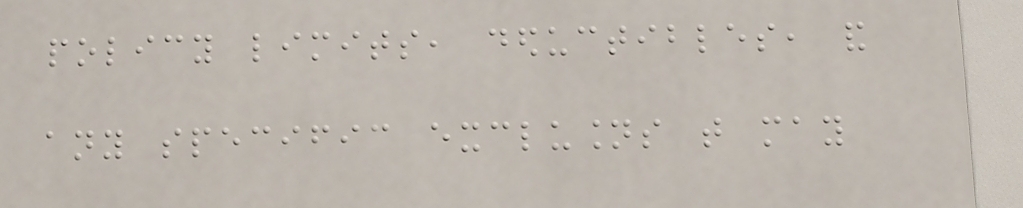policy limits, deductibles, and
any specific exclusions that may
